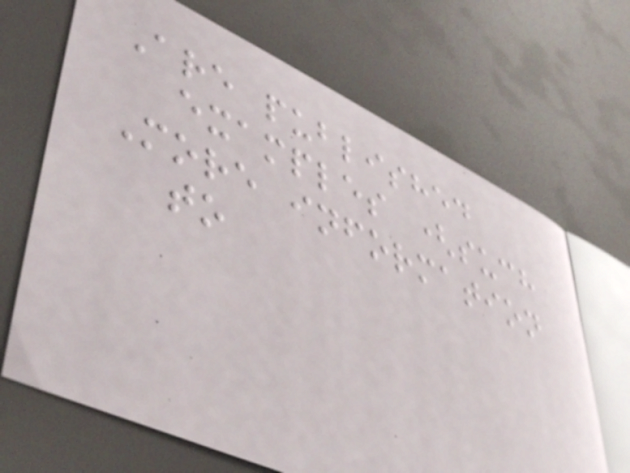Are published
examples (such
More information
to
